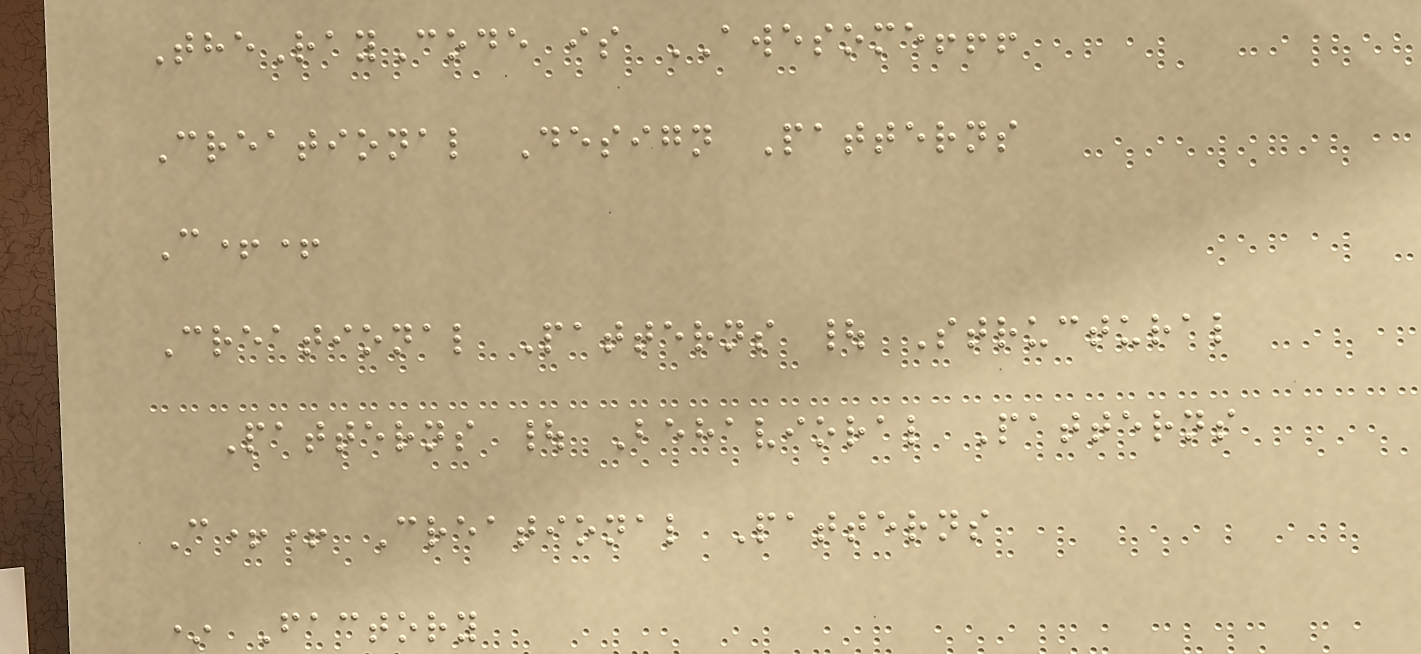TheRayCode is AWESOME!!!
Creational Design Patterns
C++
Creational Patterns | Structural
Patterns | Behavioral Patterns
C++ Creational Patterns
* Factory
